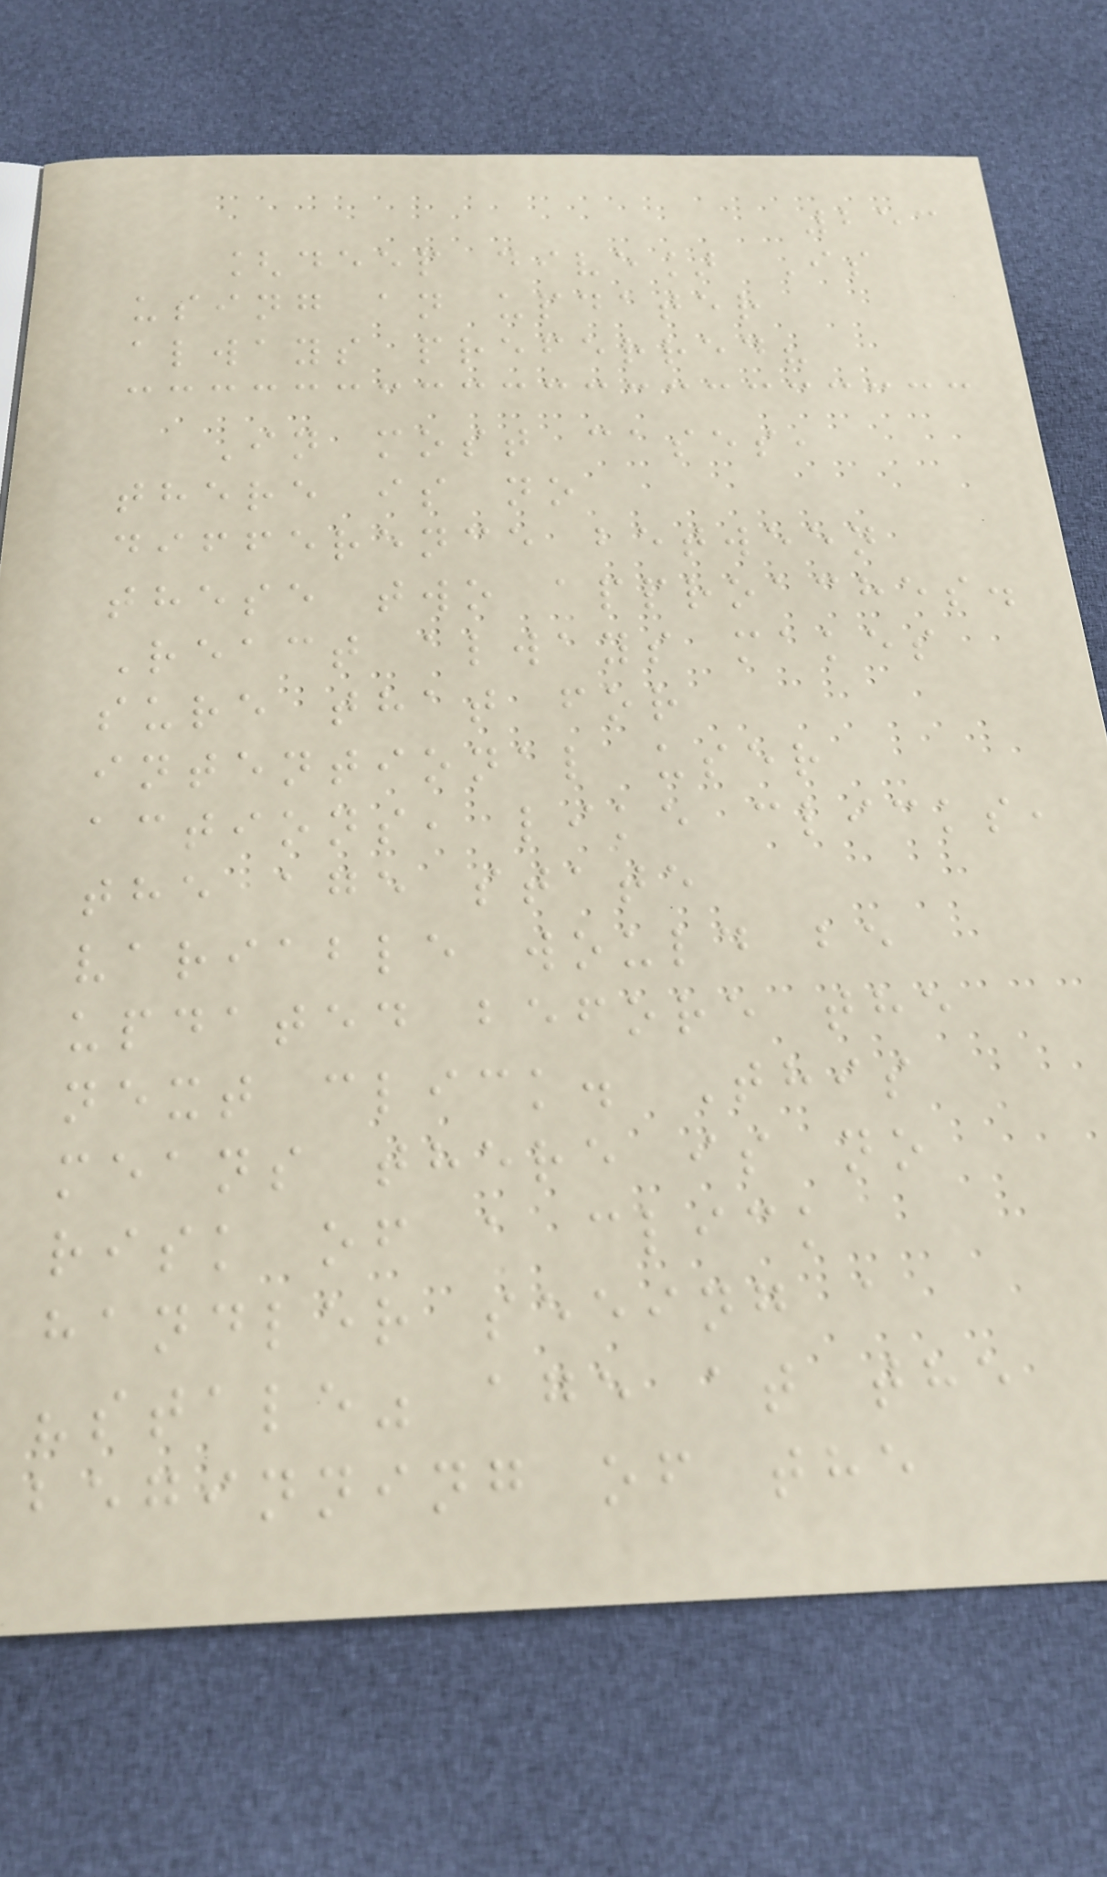253
[deep dive] Is
using an updater
always preferred?
In most cases,
there is no
difference between
these two approaches.
React always makes
sure that for
intentional user
actions, like clicks,
the age state
variable would be
updated before the
next click. This
means there is no
risk of a click
handler seeing a
"stale" age at the
beginning of the
